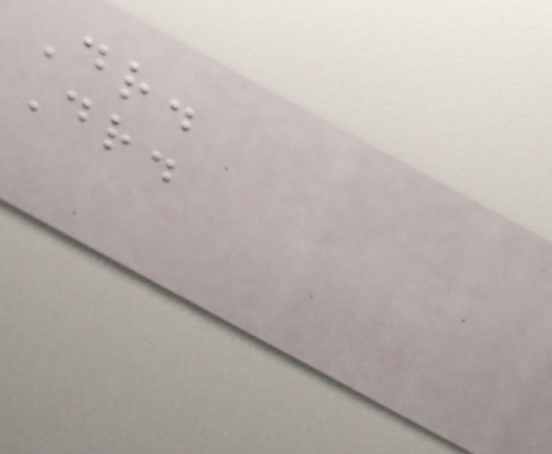Dr.
Dr.
